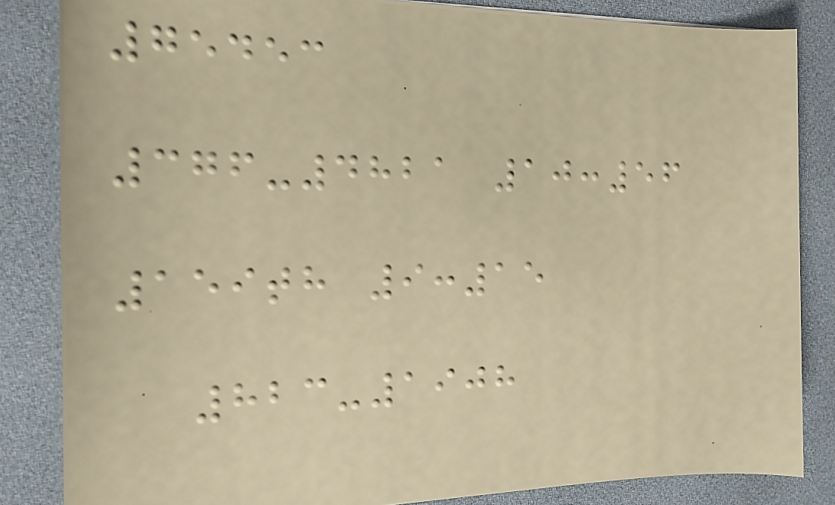75453
376-4821 10:56
159th 9:15
823-1908
